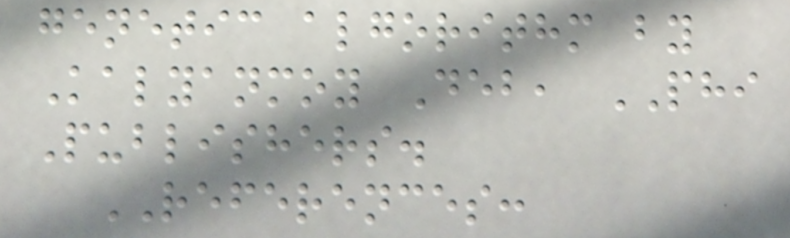genetic algorithm by
Kalyanmoy Deb, PHI
Publishers.
REFERENCES:
